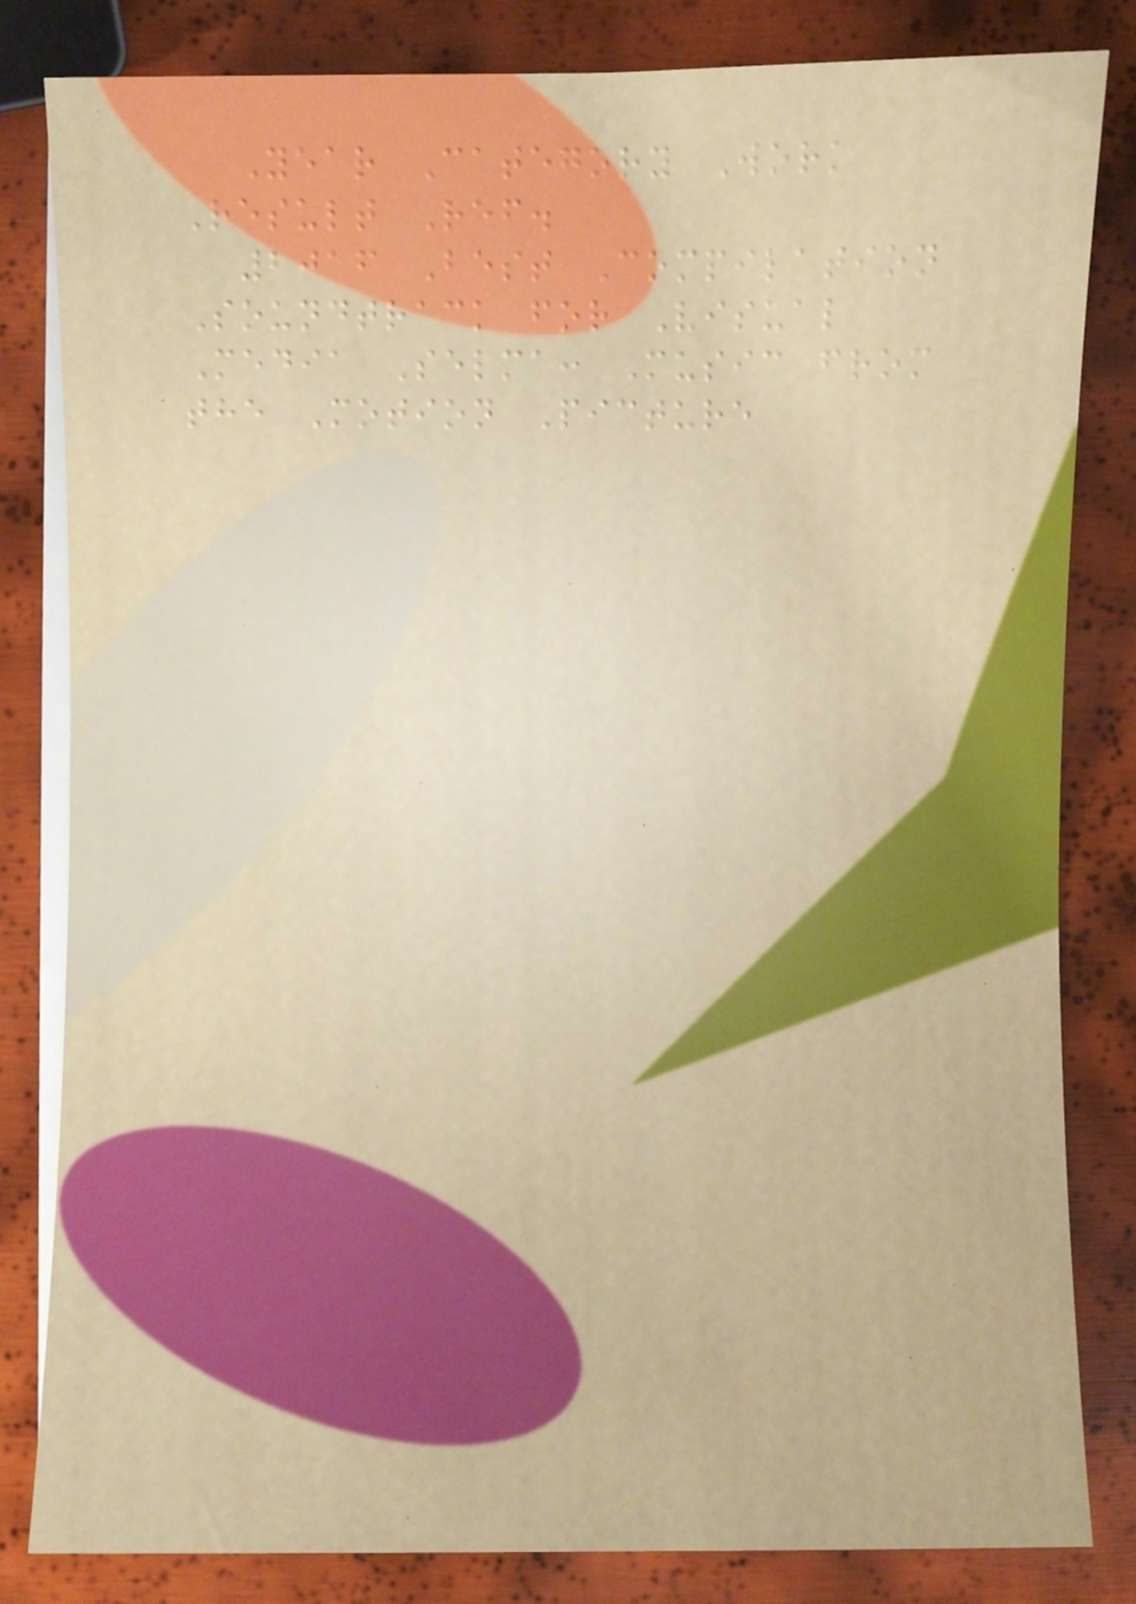Year Category Work
Result Ref.
2016 Best Compilation
Soundtrack for Visual
Media Selma: Music from
the Motion Picture
